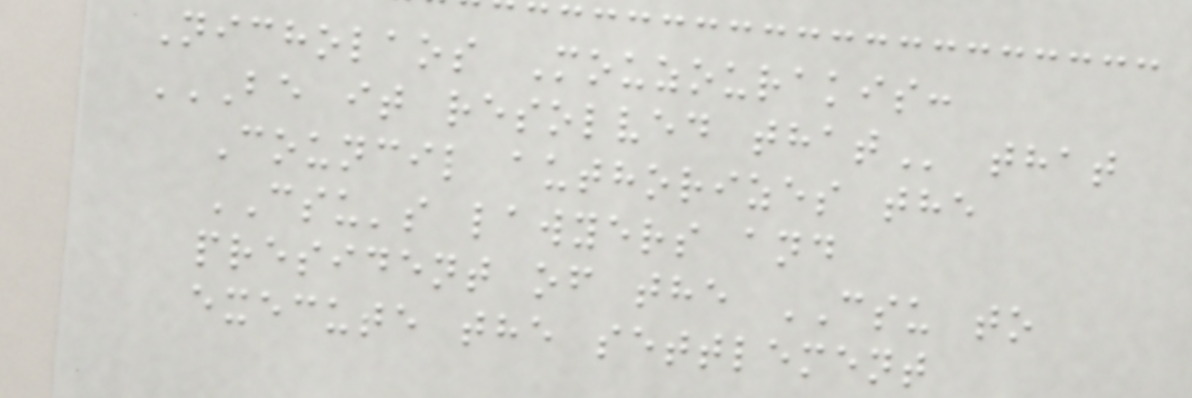Nicholaos Mouzourakis:
BE IT RESOLVED THAT that
Council authorizes the
CSU's lawyers and
president of the CSU to
execute the settlement
